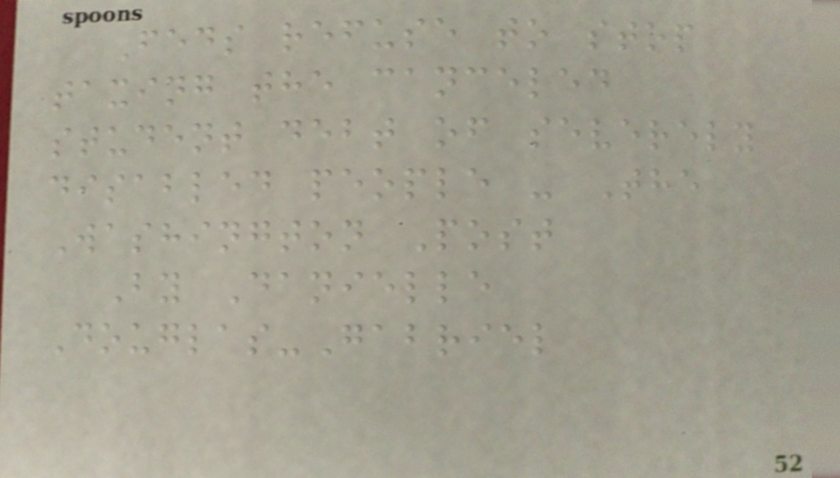Feds refuse to stop
taxing the canceled
student debt of severely
disabled people - The
Washington Post
By Danielle
Douglas-Gabriel
